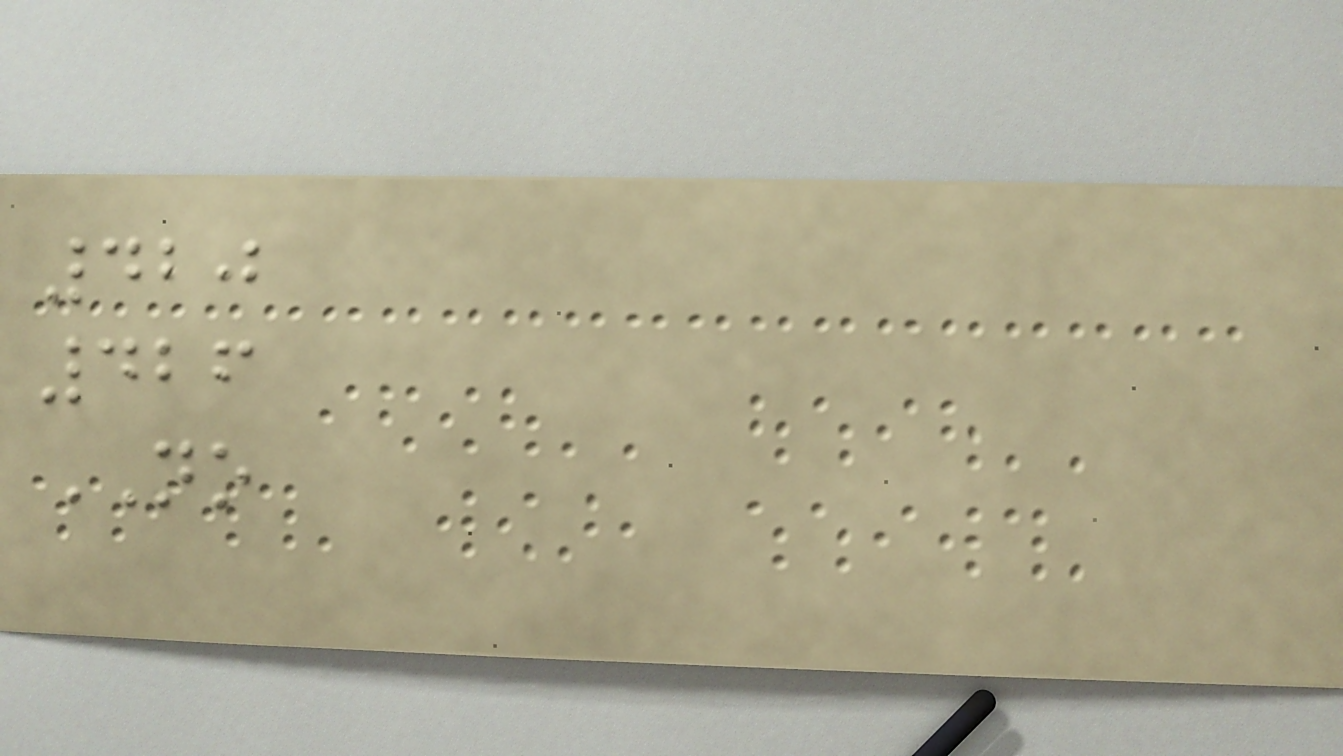420
426
NO
